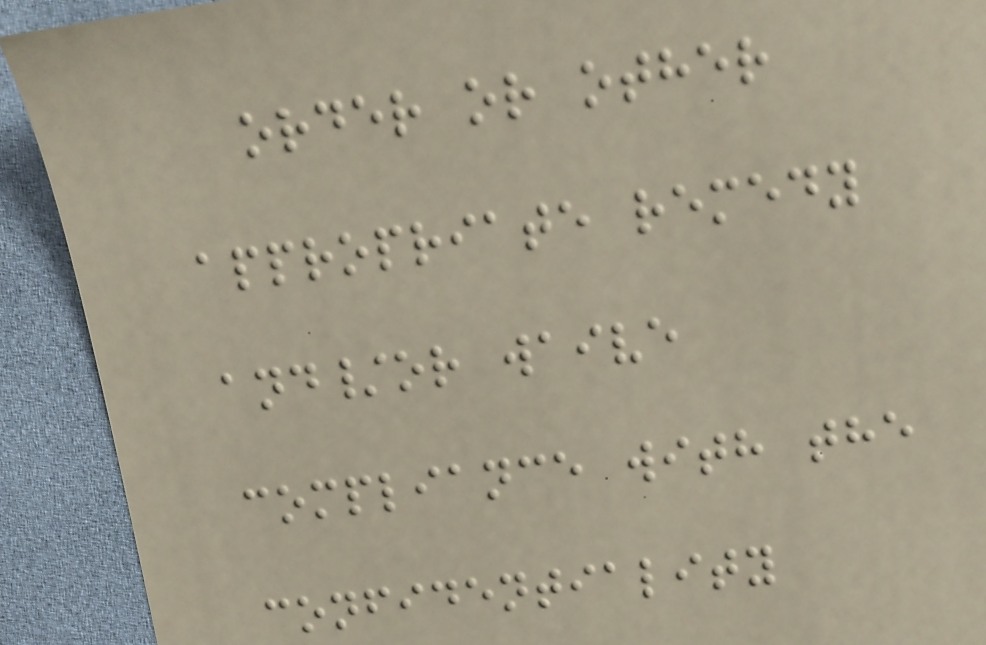order or other
appropriate remedy
and/or waive
compliance with the
confidentiality
